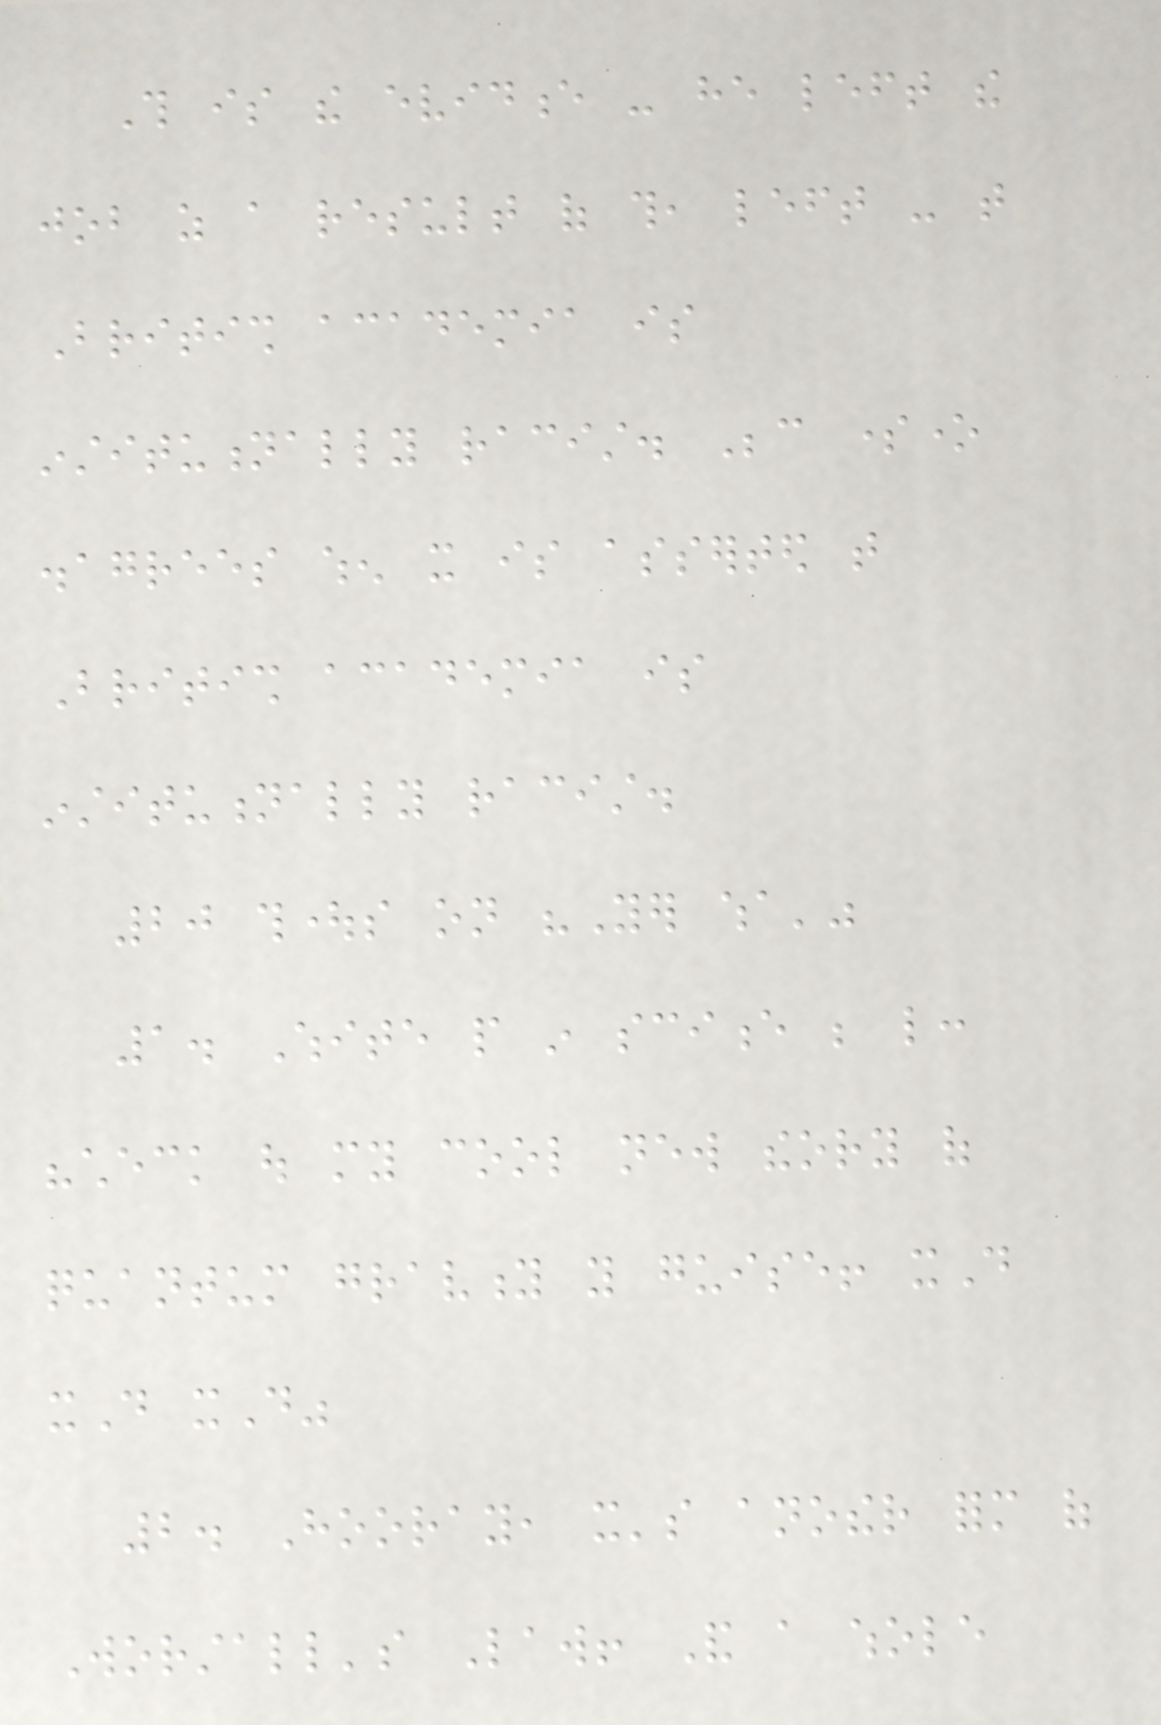This is the evidence - he left the
job as a result of this, left - that
British academia is
institutionally racist. Because someone
disagrees when it is asserted that
British academia is
institutionally racist.
20 thoughts on "Yer wha'"
1. White people in science be like:
"check out my cool new theory of
quantum gravity you guise! xD
xD xD"
2. Hooray, it's another form of
Worstall's Law! And a whole
